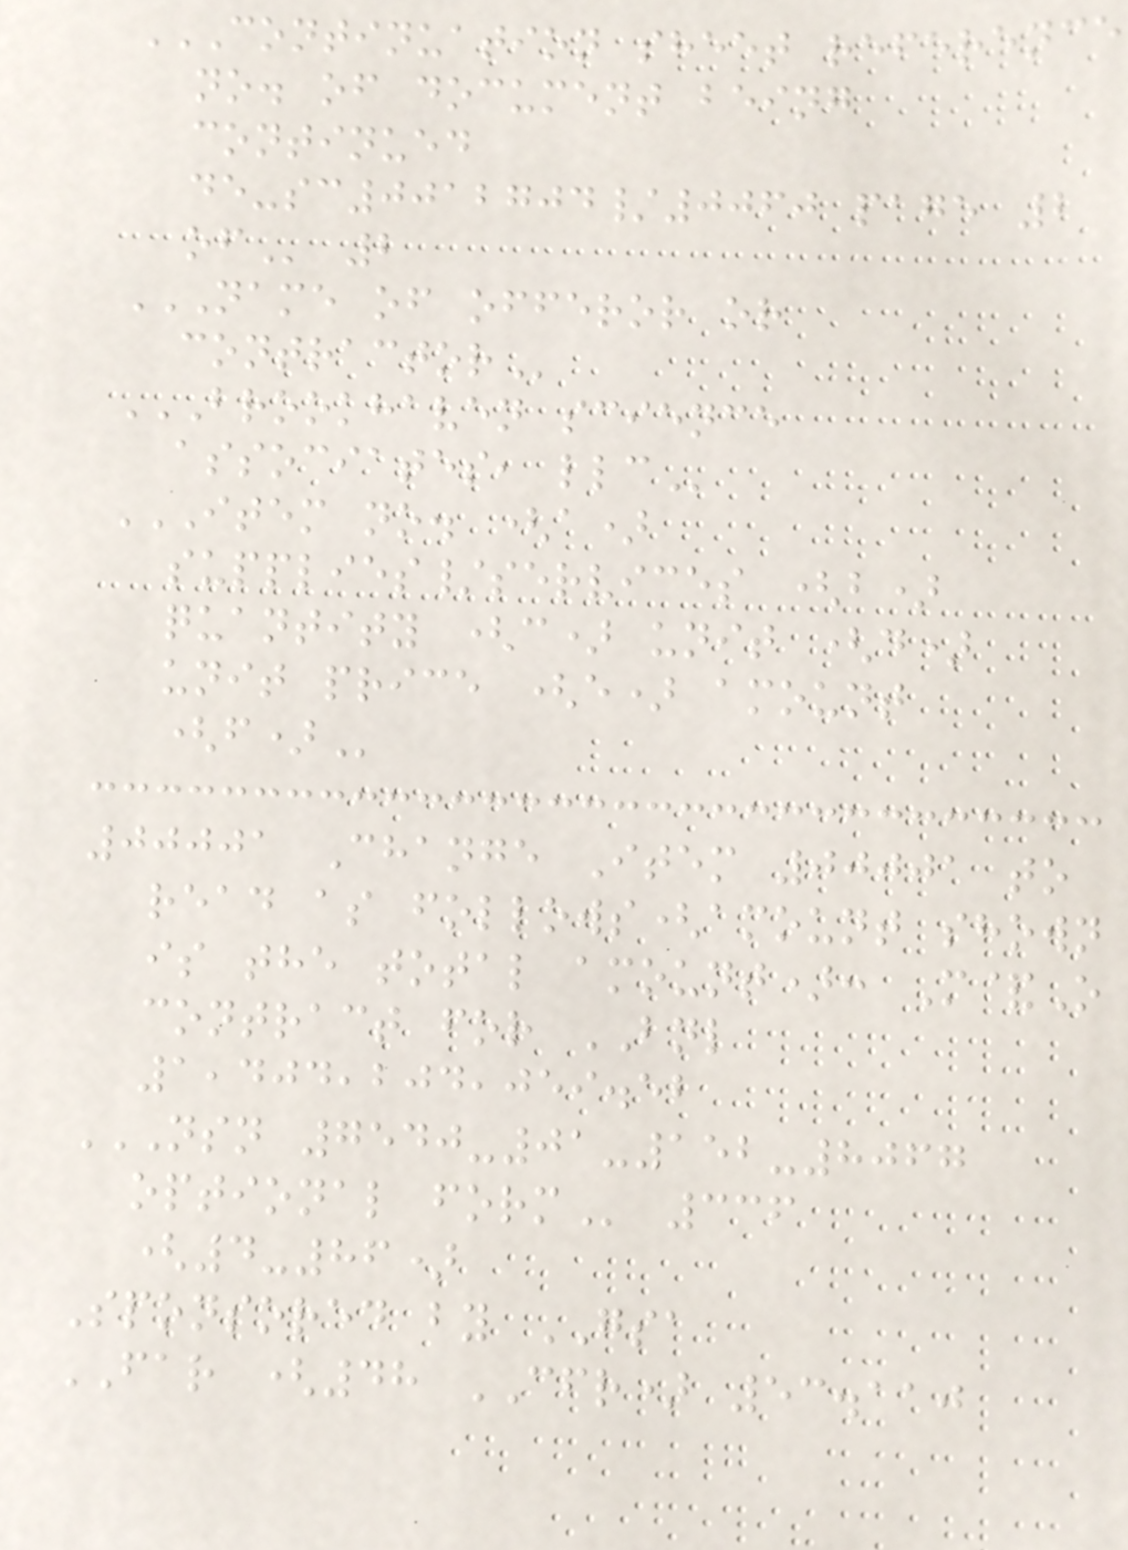CONTINUATION SHEET REFERENCE
NO. OF DOCUMENT BEING
CONTINUED
DE-SC0012704/0060 PAGE 2
OF 2
NAME OF OFFEROR OR
CONTRACTOR
BROOKHAVEN SCIENCE
ASSOCIATES, LLC
ITEM NO. (A)
SUPPLIES/SERVICES (B)
QUANTITY (C) UNIT (D)
UNIT PRICE (E) AMOUNT
(F)
00001 Change Item 00001 to
read as follows(amount shown
is the total amount): M&O
contract for BNL
1,404,204,059.52
NSN 7540-01-152-8067
OPTIONAL FORM 336
(4-86)
Sponsored by GSA
FAR (48 CFR) 53.110
